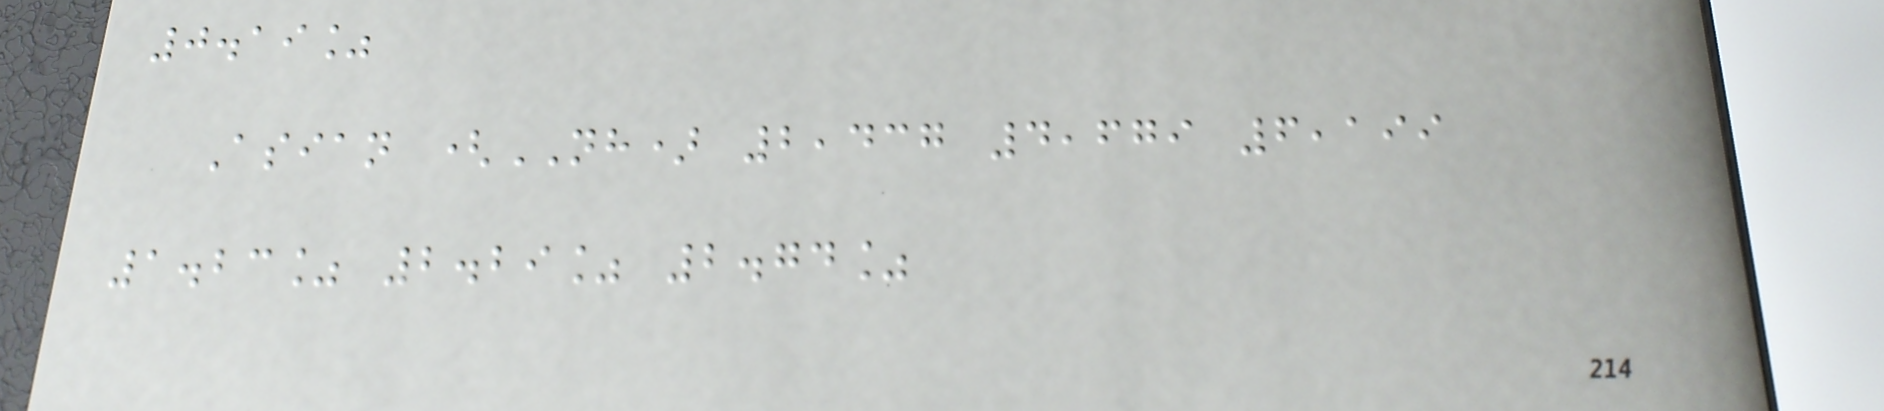0.19%
Asian (NH) 2,437 4,679 6,199
1.23% 2.29% 2.74%
